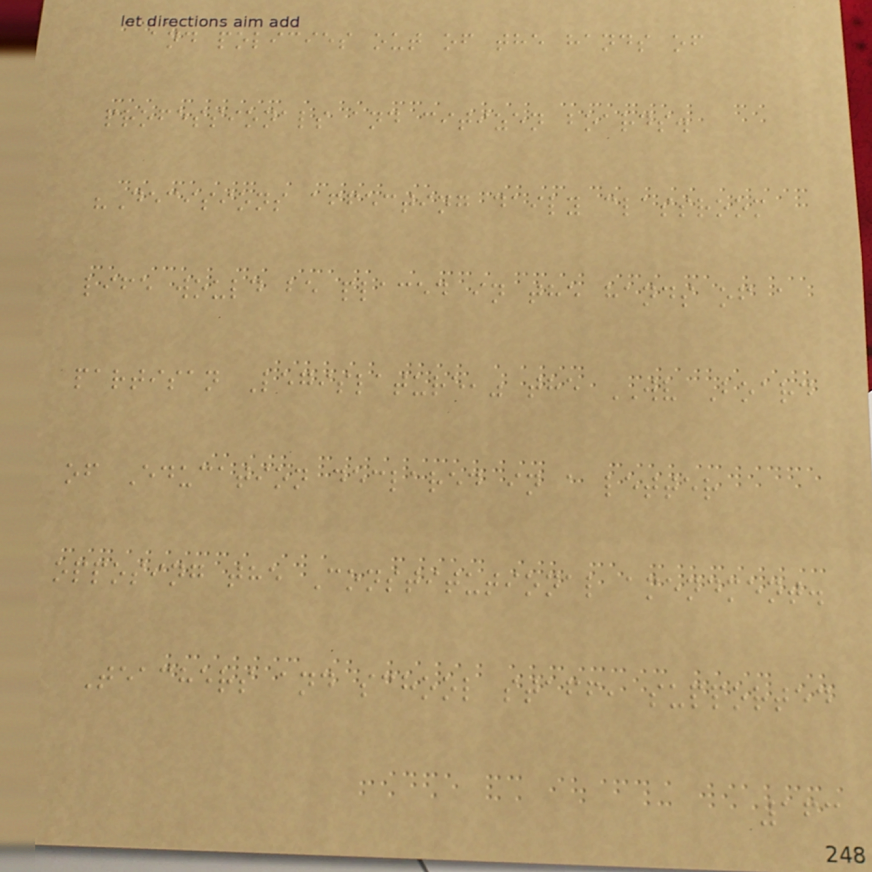and policies out of the hands of
professionals and citizen boards.
"Decisions affecting daily classroom
life would be placed in the hands of a
partisan Legislature," the WV Board
of Education declared in a letter
opposing the Constitutional amendment.
Teachers and school staff, supported
163
